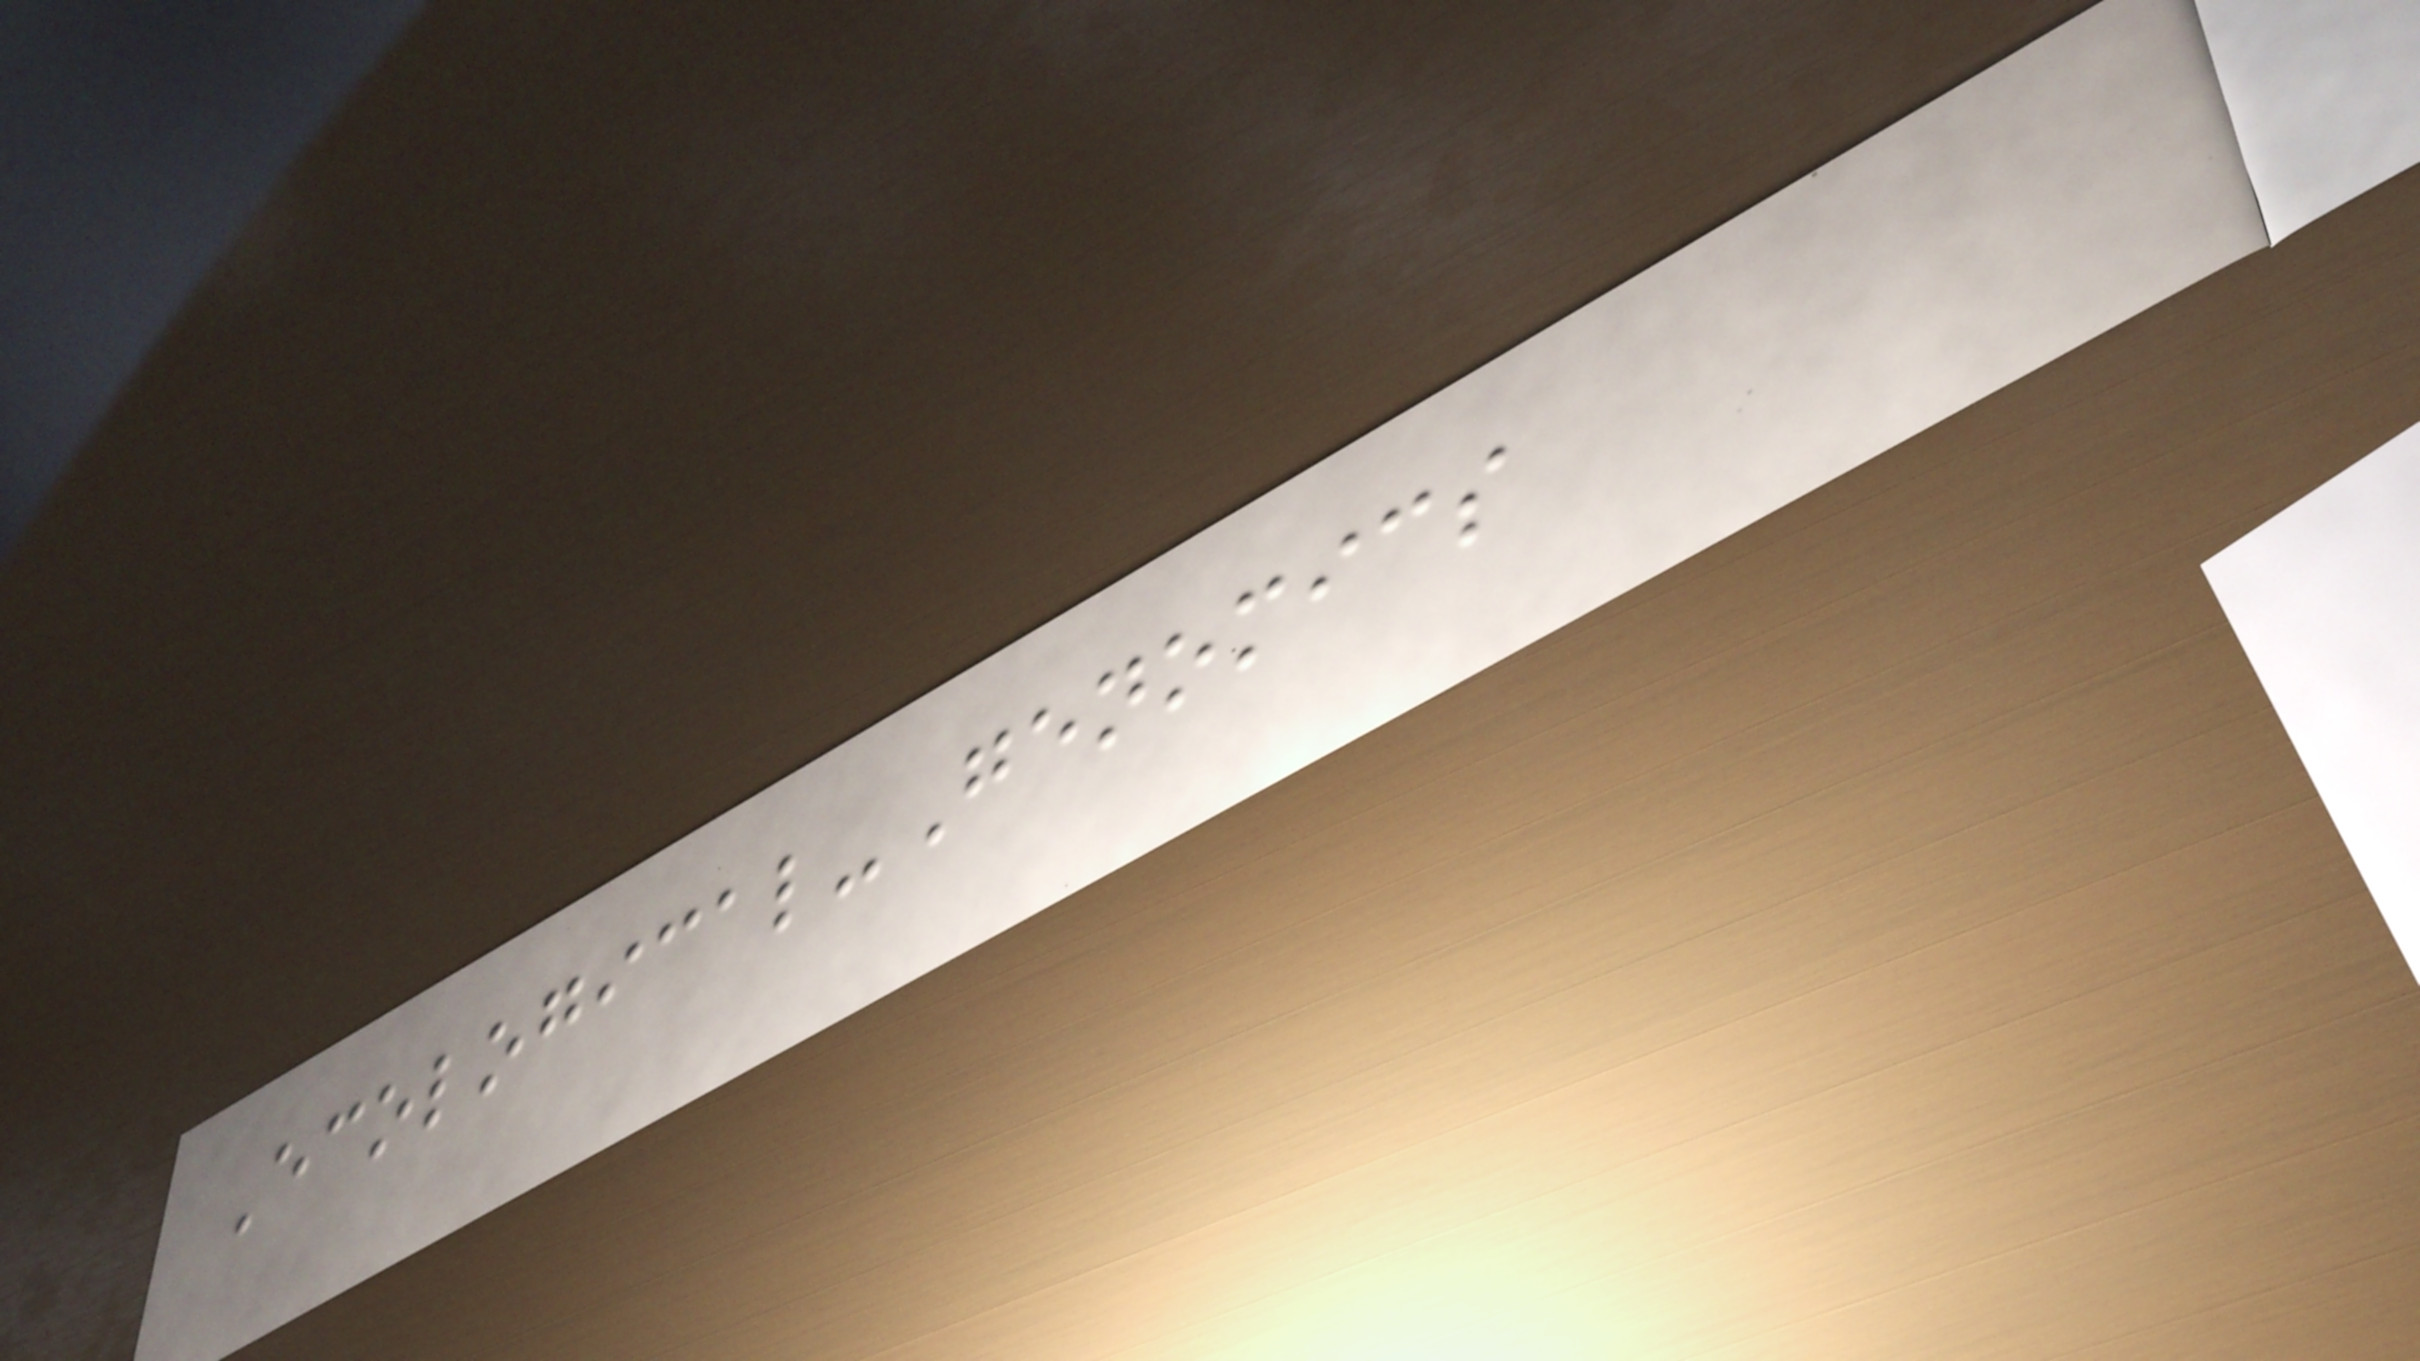Ecological-Genomics
